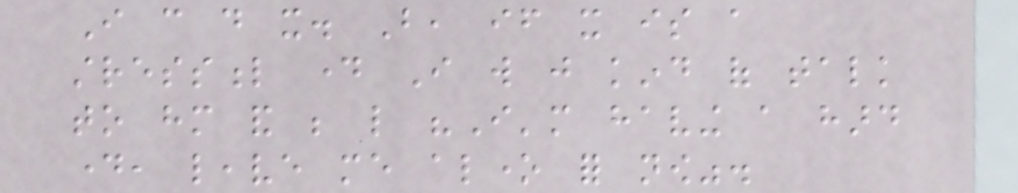I can do it. But, if it is a
stressful day I will just kind of talk
to him and be like "I'm having a hard
day, leave me alone for now".
